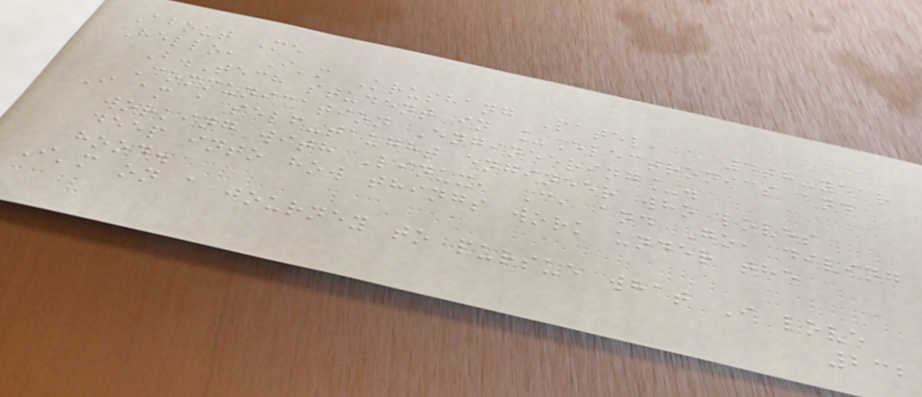About Me
Hello, I'm Krushang Patel, a 4th-year
B.Tech student in _Electronics and
Communication Engineering_.
I am a self-taught engineer who loves
working with Linux, C, and Go, diving
deep into how things work under the
hood.
I'm on a journey to pursue what I love
232
